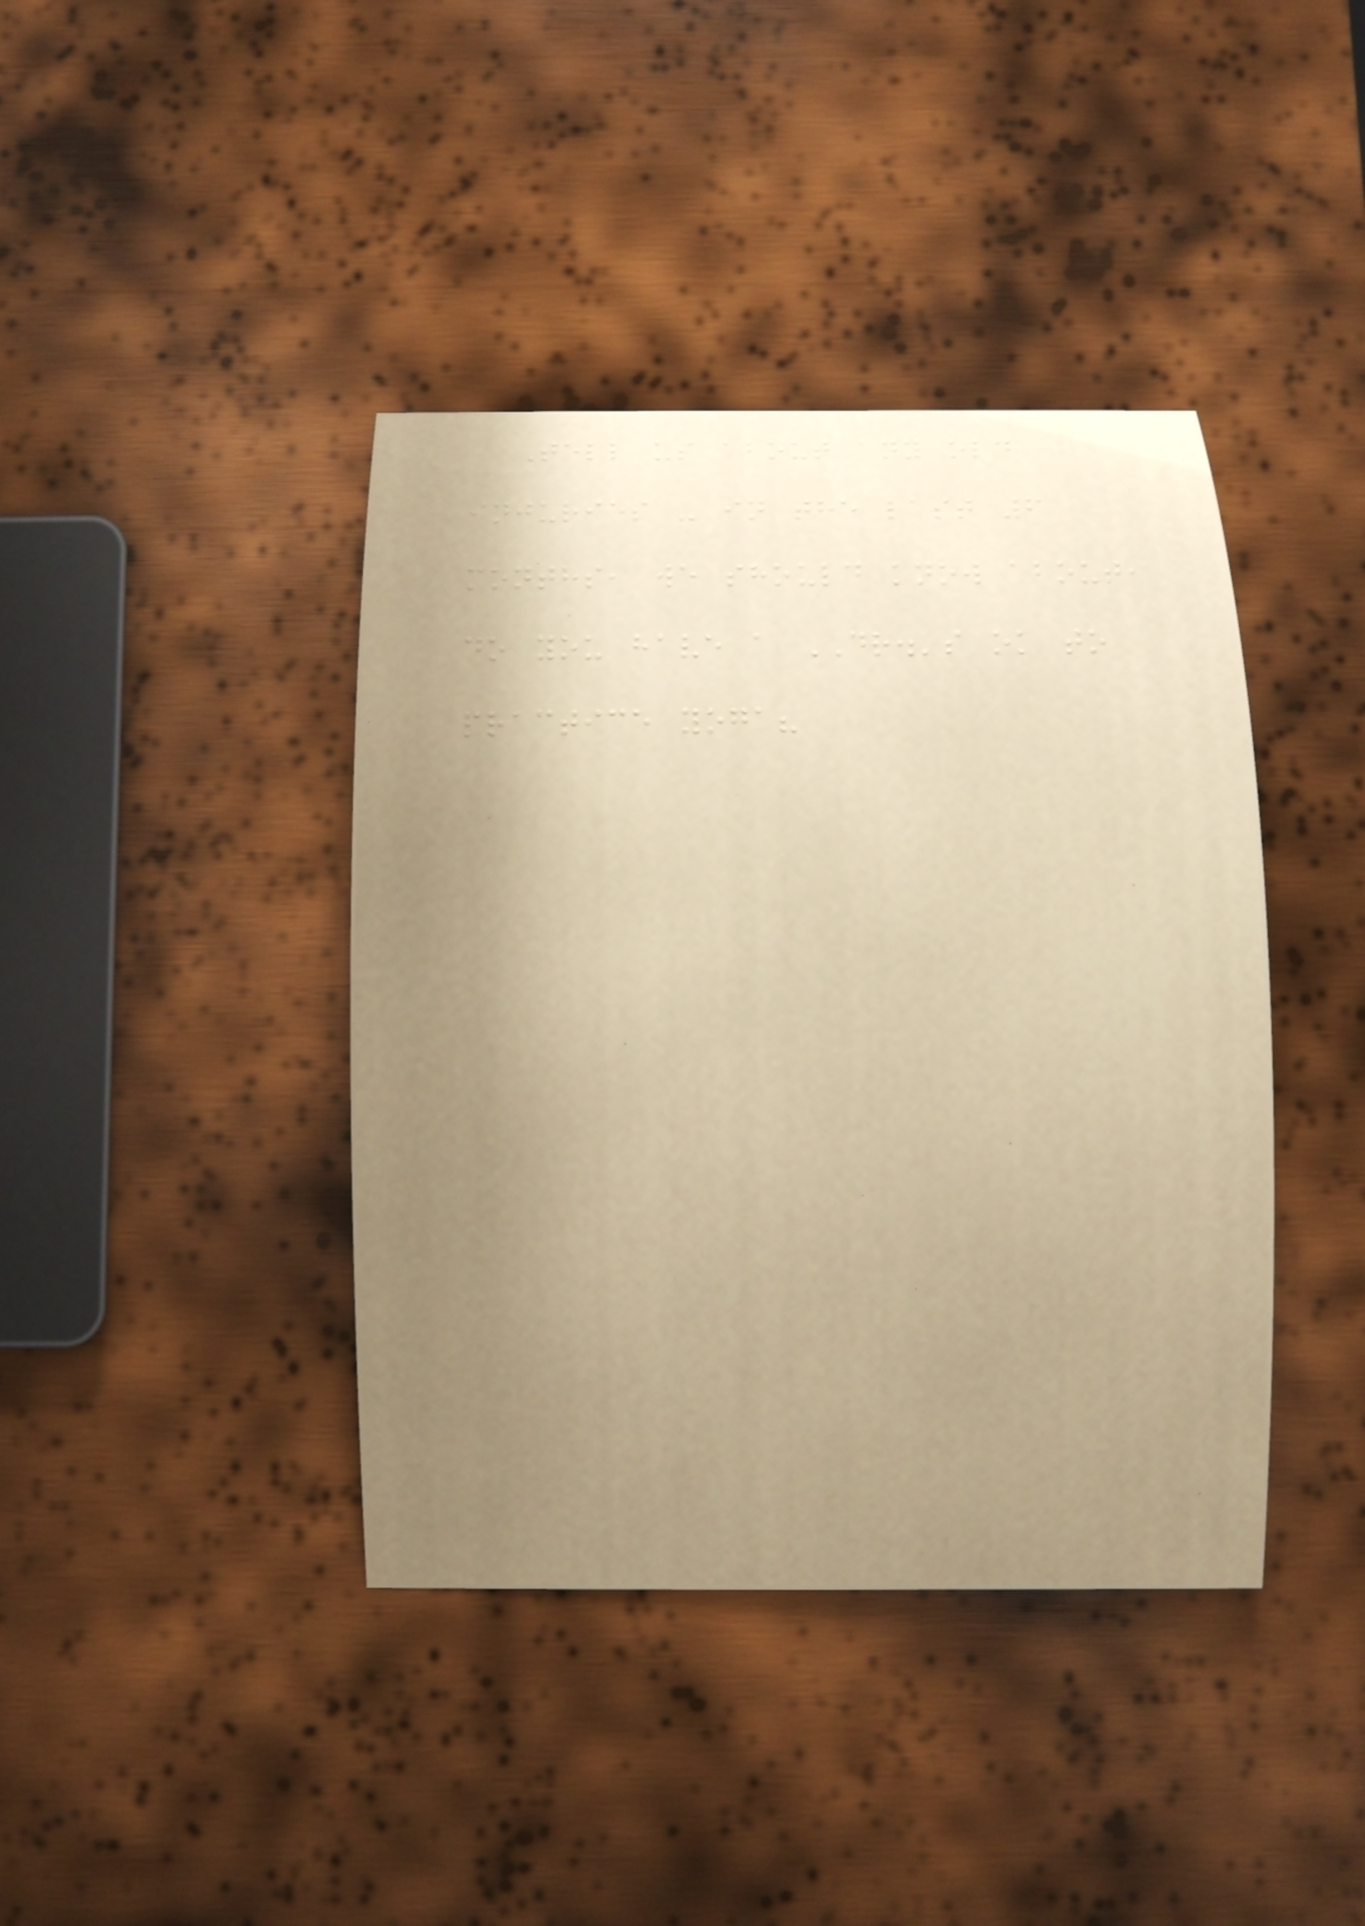Tell us about any old
injuries - in the last 6
months, we should know about,
do you have a DR.'s ok to
practice yoga?
